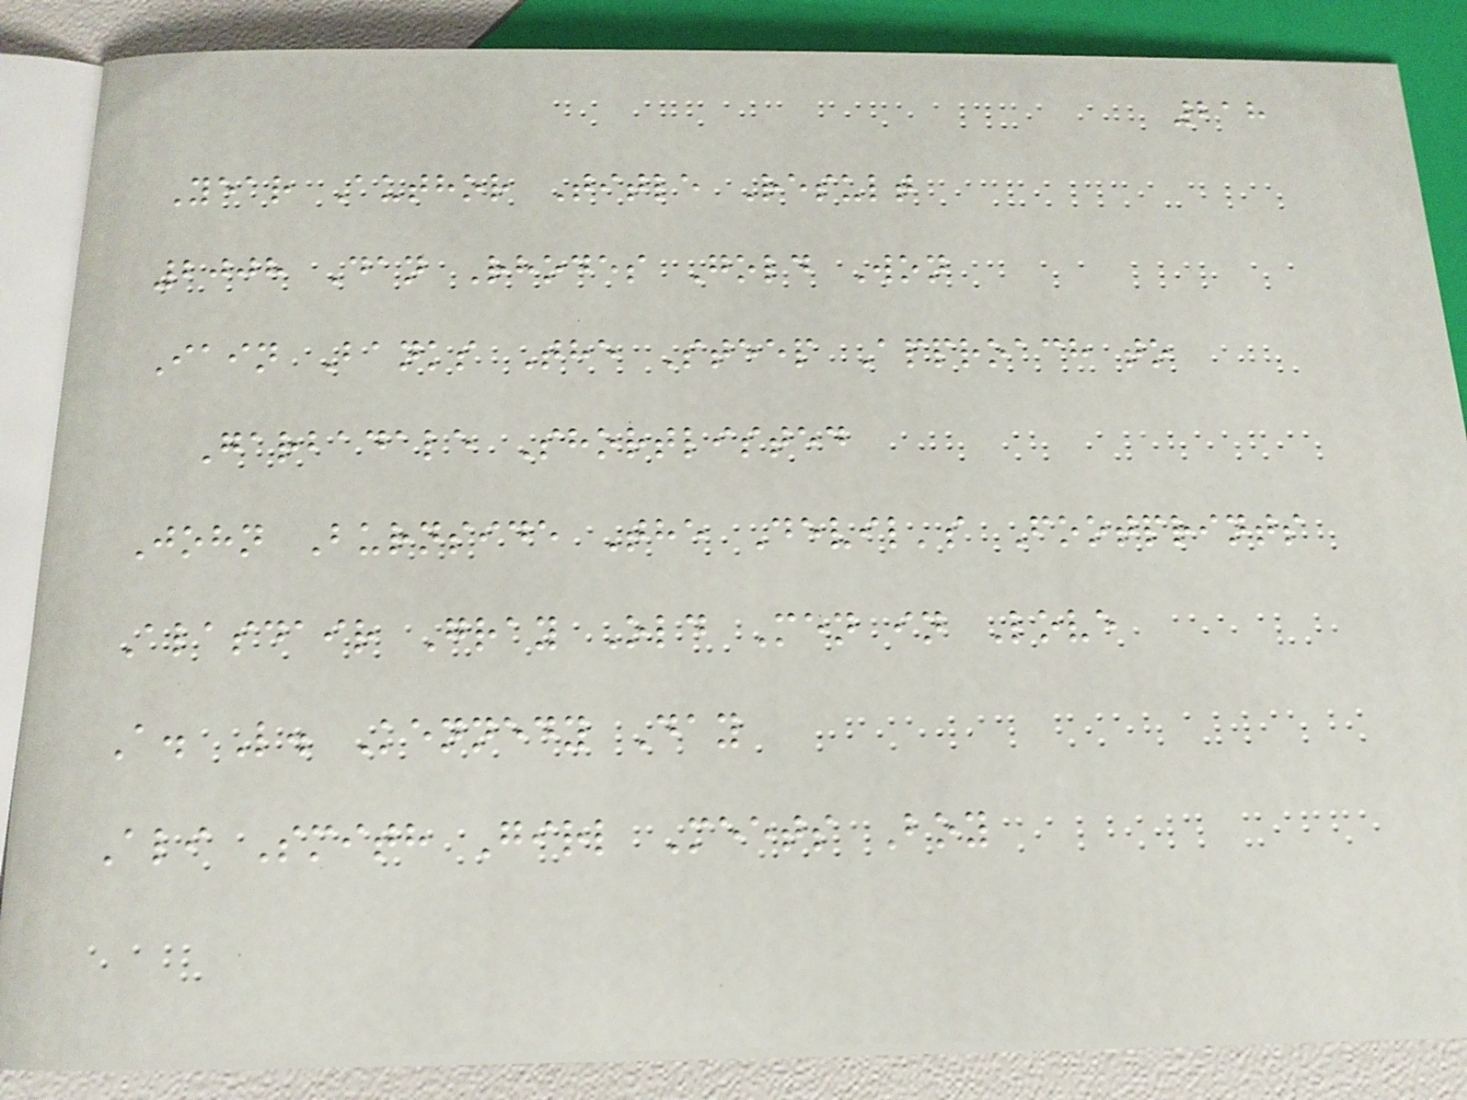218
Year Author Title Result
2008 Dan Rhodes Gold Won
Iain Banks The Steep Approach to
Garbadale Shortlisted
John Burnside The Devil's Footprints
Alasdair Gray Old Men in Love
A. L. Kennedy Day
Ali Smith Girl Meets Boy
